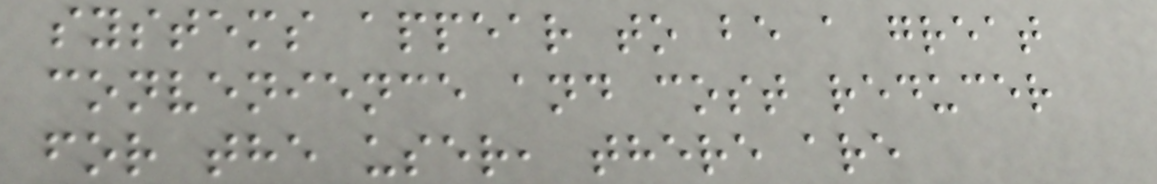systems appear to be a great
convenience and cost reducer
for the user, there are
